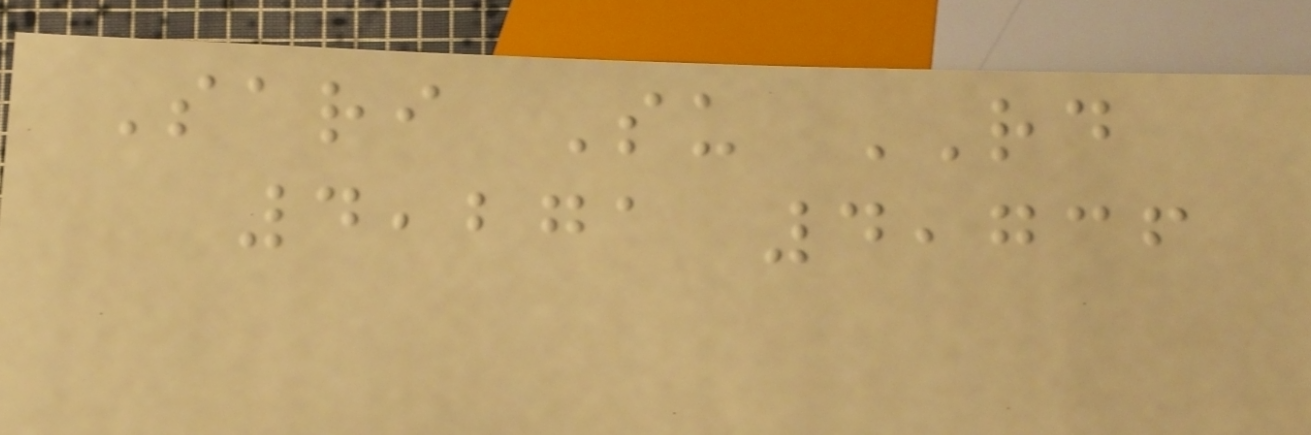Sari Su RD
4,271 4,736
